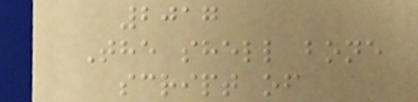2017
The shell bone
script of
